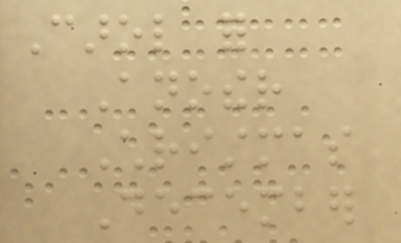Carol for
Another
Christmas
December
